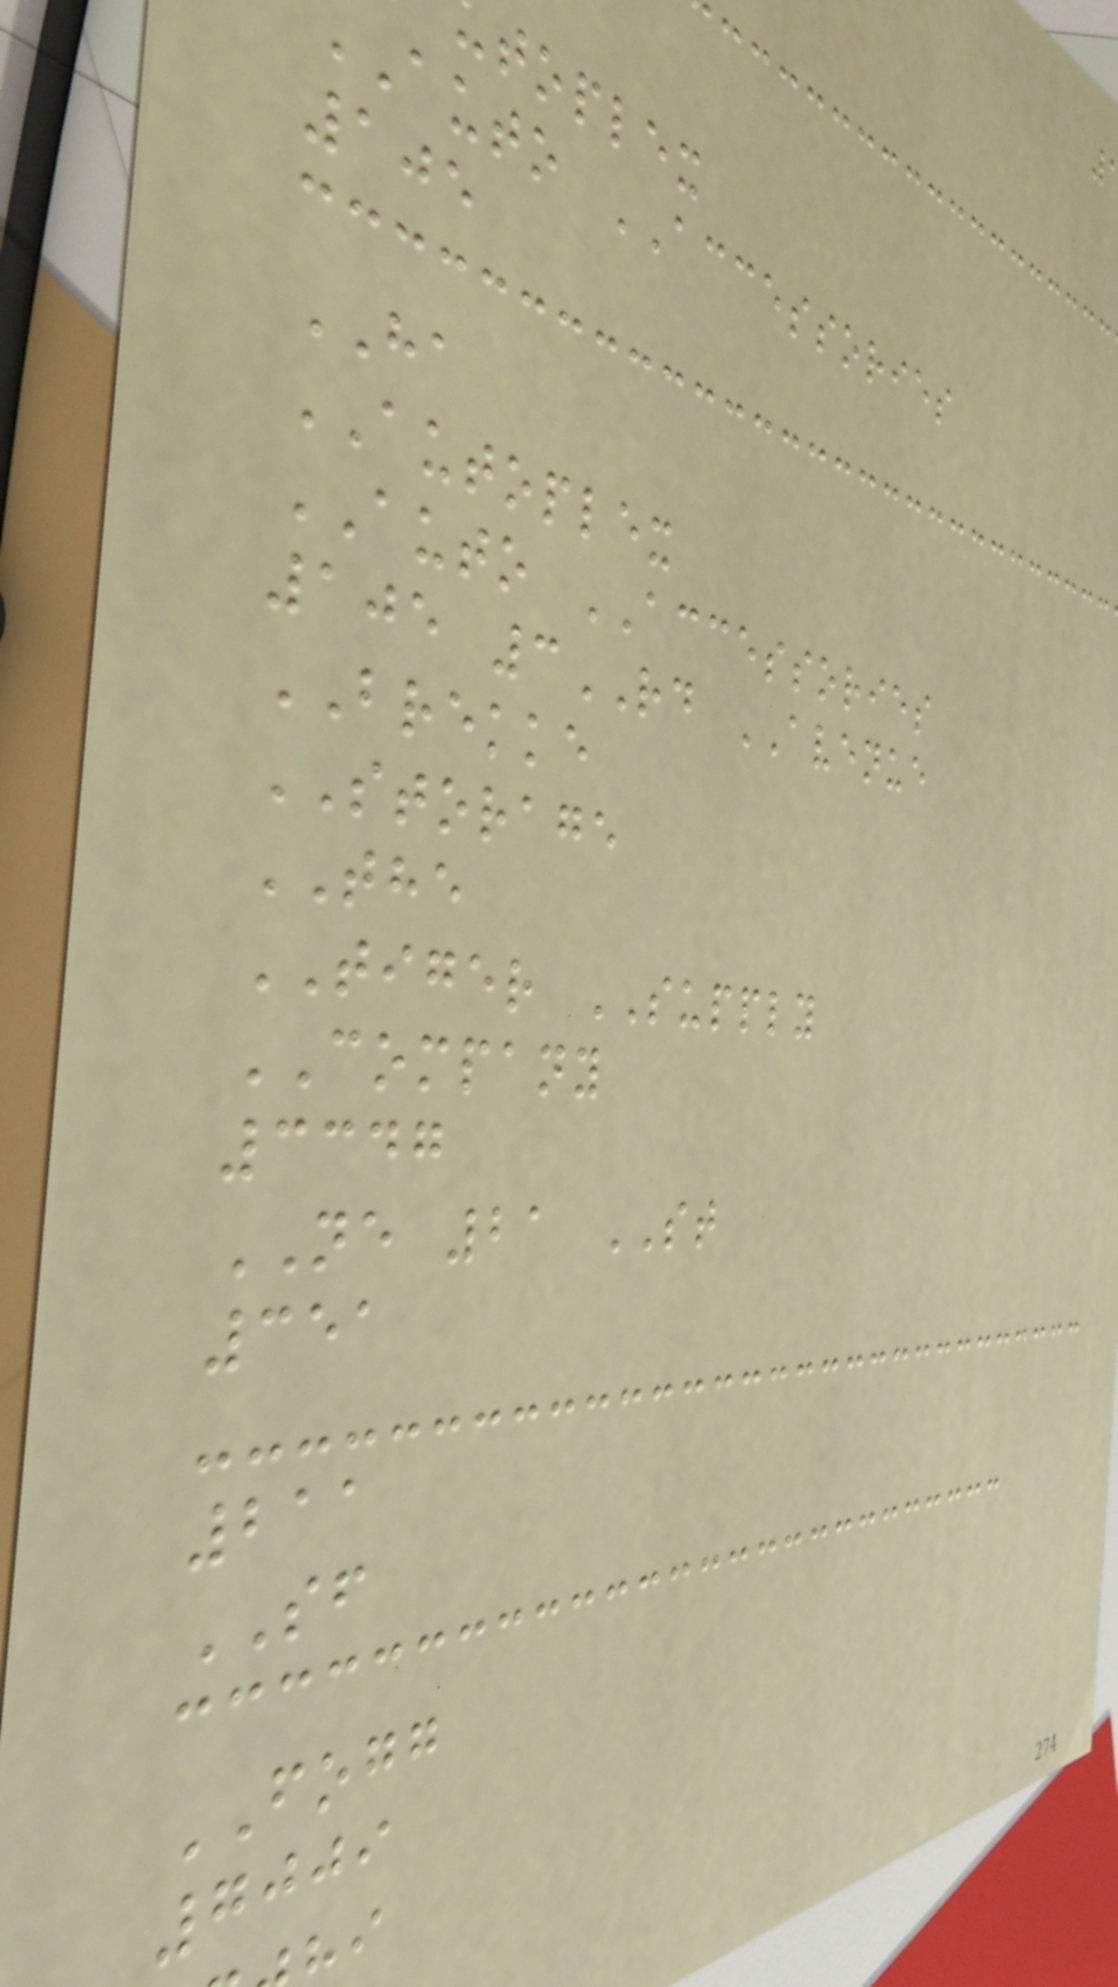toplex
auto ACCESSORIES
105
HA
AUTOPLEX
AUTO ACCESSORIES
105 3RD AVENUE
BREKKE
STORAGE
THE
TIGER SUPPLY
COMPANY
3347
NE 21 ST
351
211
SF
FOGG
7009
